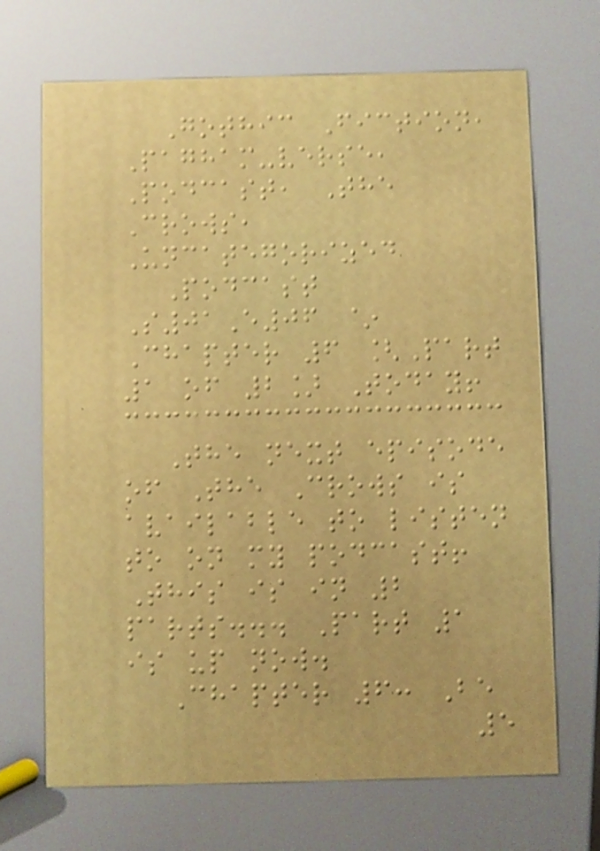Gothic Fiction,
Pagham-verse,
Podcast, The
Crows,
Uncategorized
Podcast
S01E06 ~
Chapter 6 [Part
1 of 2] Today!
The next episode
of The Crows is
available to listen
to on my podcast!
This is in 2
parts... Part 1
is up now.
Chapter 6: Be
5
